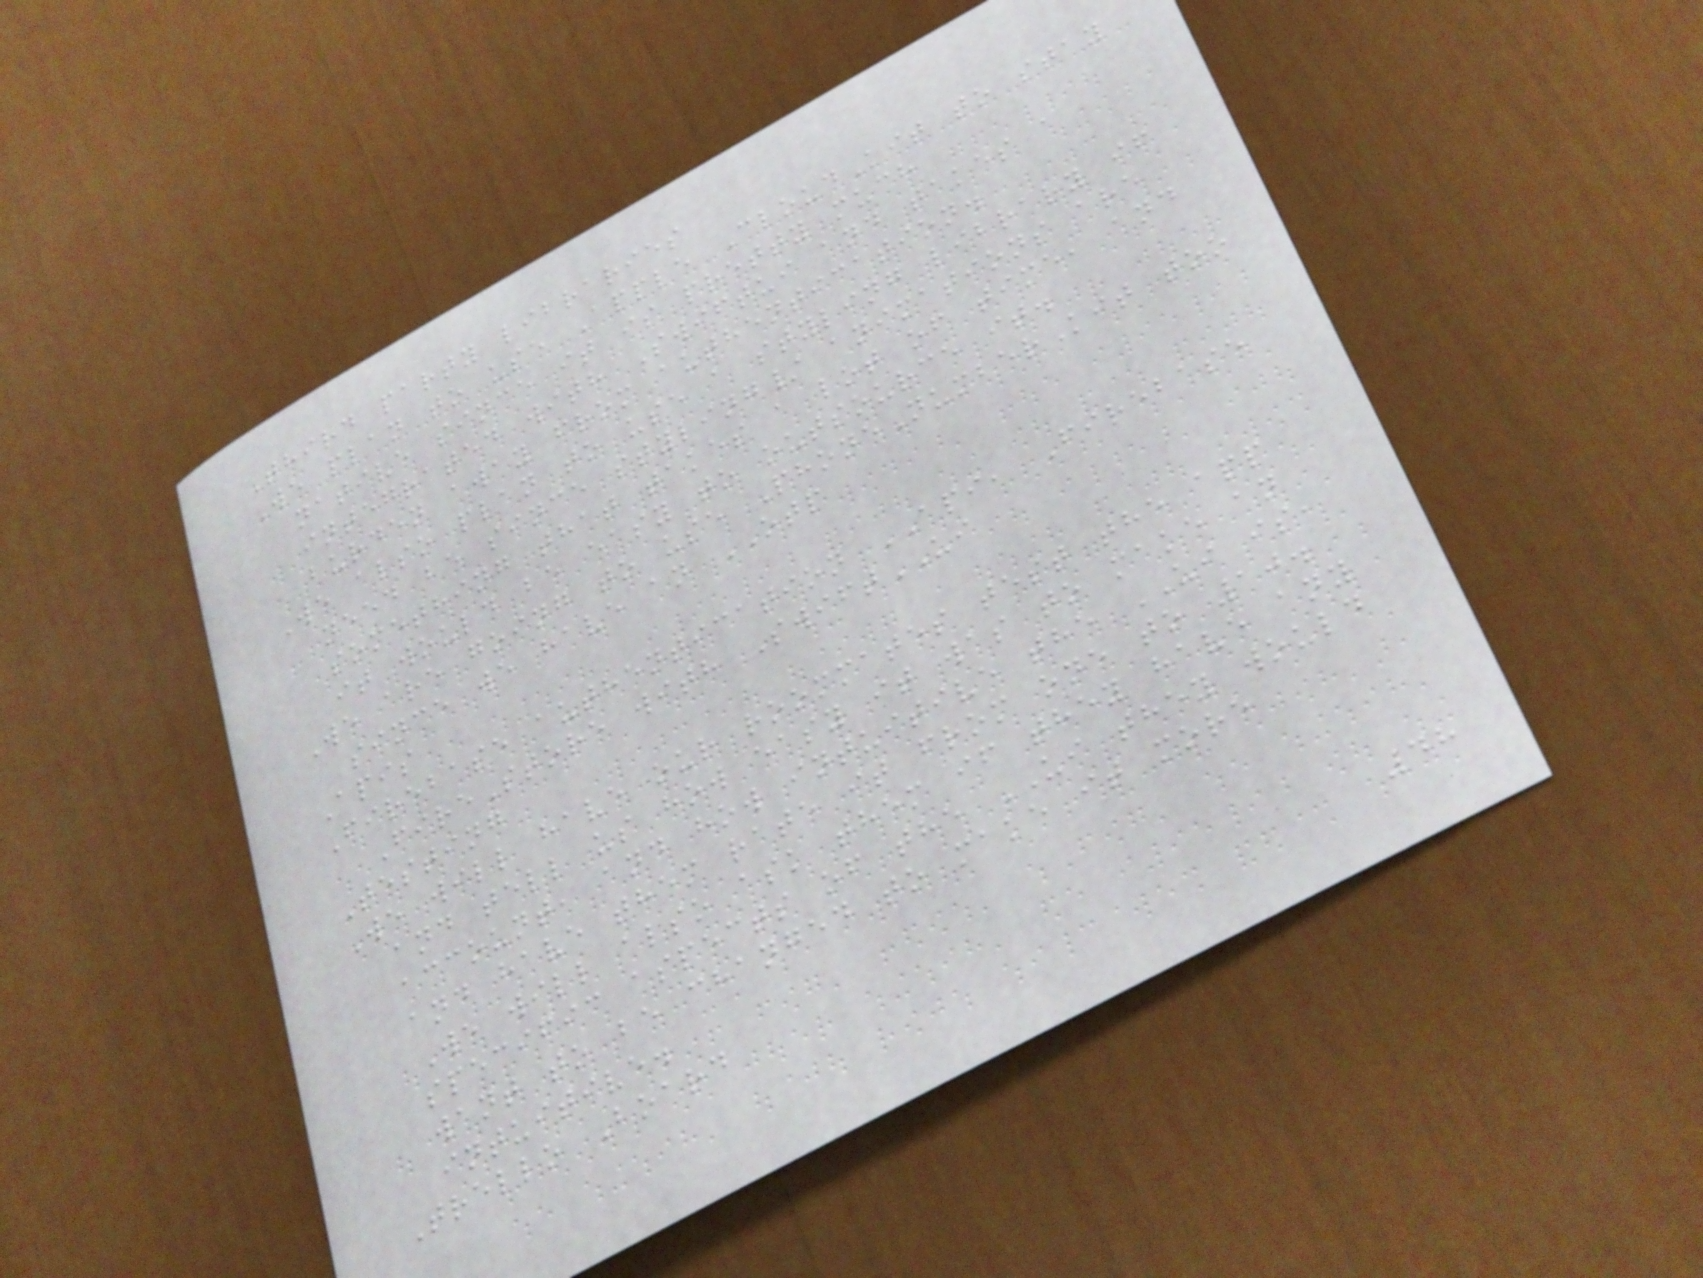Third party libraries
We plan to use Apple CloudKit to stay
native since it is pretty much
integrated with Swiftui and takes a
burden away from authentication.
We also plan to use a styling library if
need be since styling/ animations are
something that takes a lot of time, and
it would be easy to outsource it.
We are going to use PhoneNumberKit too
since we have an OTP
Apis
Firebase authentication API, Firebase
FireStore with SwiftUI
Testing
We will have our roommates test the app
and tell us how easy it was to make an
account, and how intuitive the UI is,
and have them rate it from one to 10.
We will also ask them if they have any
specific aspects of the UI they would
want to be changed to make it more
intuitive.
Trello Board
48
